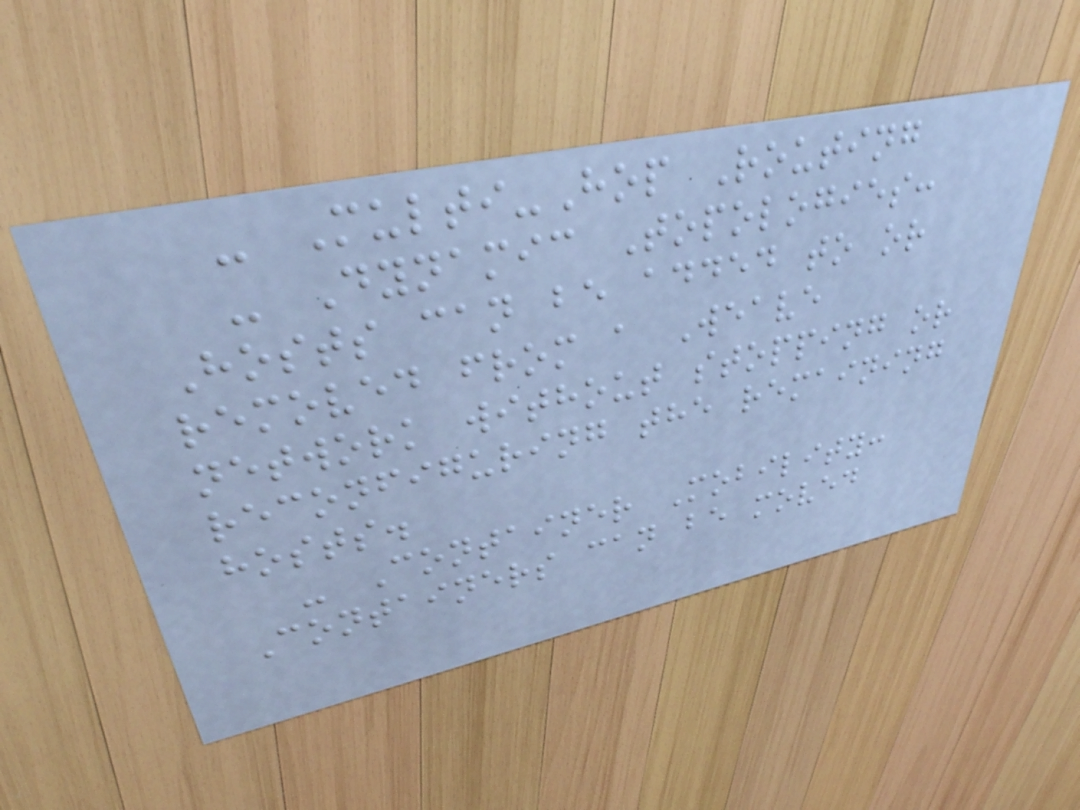- Multi-Hop Routing
- Dynamic Topologies:
Hosts can be added to or
removed from a Weave
network without stopping or
reconfiguring the remaining
hosts.
- Container Mobility:
Containers can be moved
